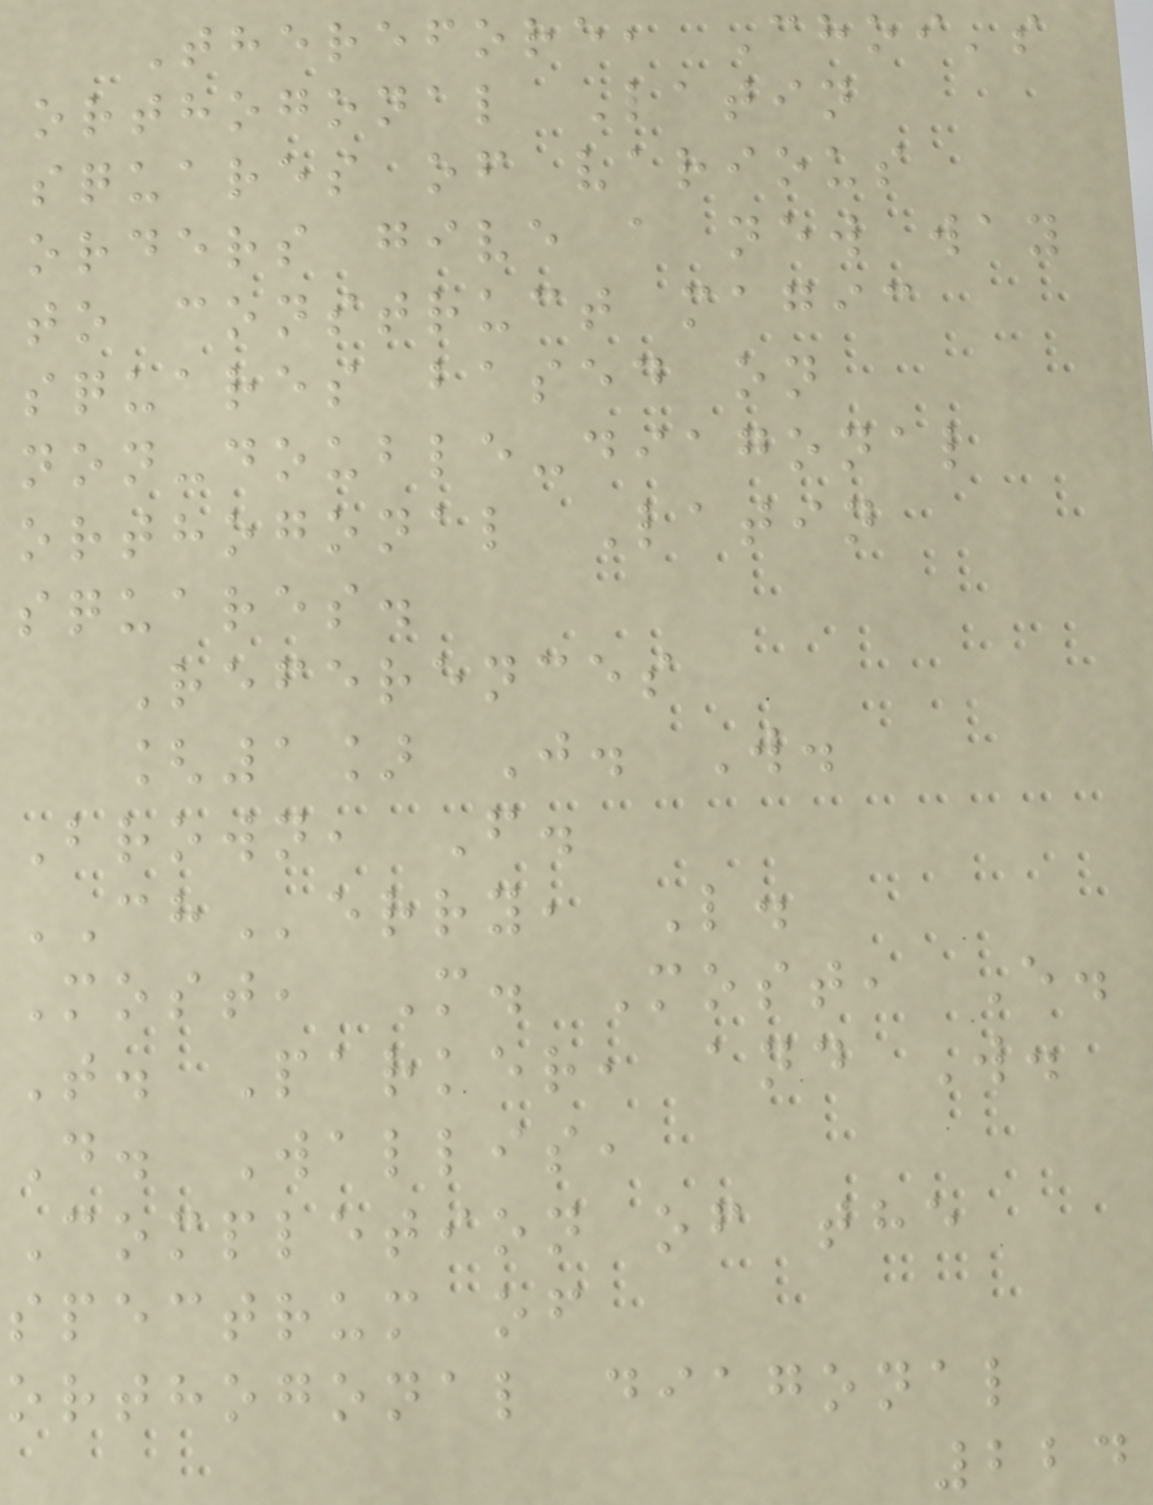Therefore, Choi's
orthogonal Latin
squares of various
orders give a new way
to construct magic
squares based on
non-double-diagonal
orthogonal Latin
squares.
References
[1] J. W.
Brown, F.
CHerry, L.
Most, M. Most, E.
T. Parker, and W.
D. Wallis,
Completion of the
spectrum of
orthogonal diagonal
224
